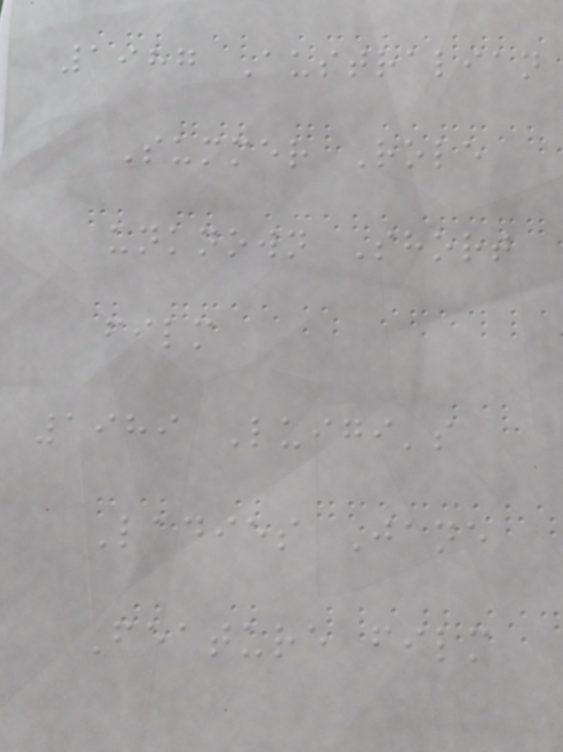1987 Australian
Summer Role
unknown Short
film
1989 Luigi's
Ladies Jane
Feature film
